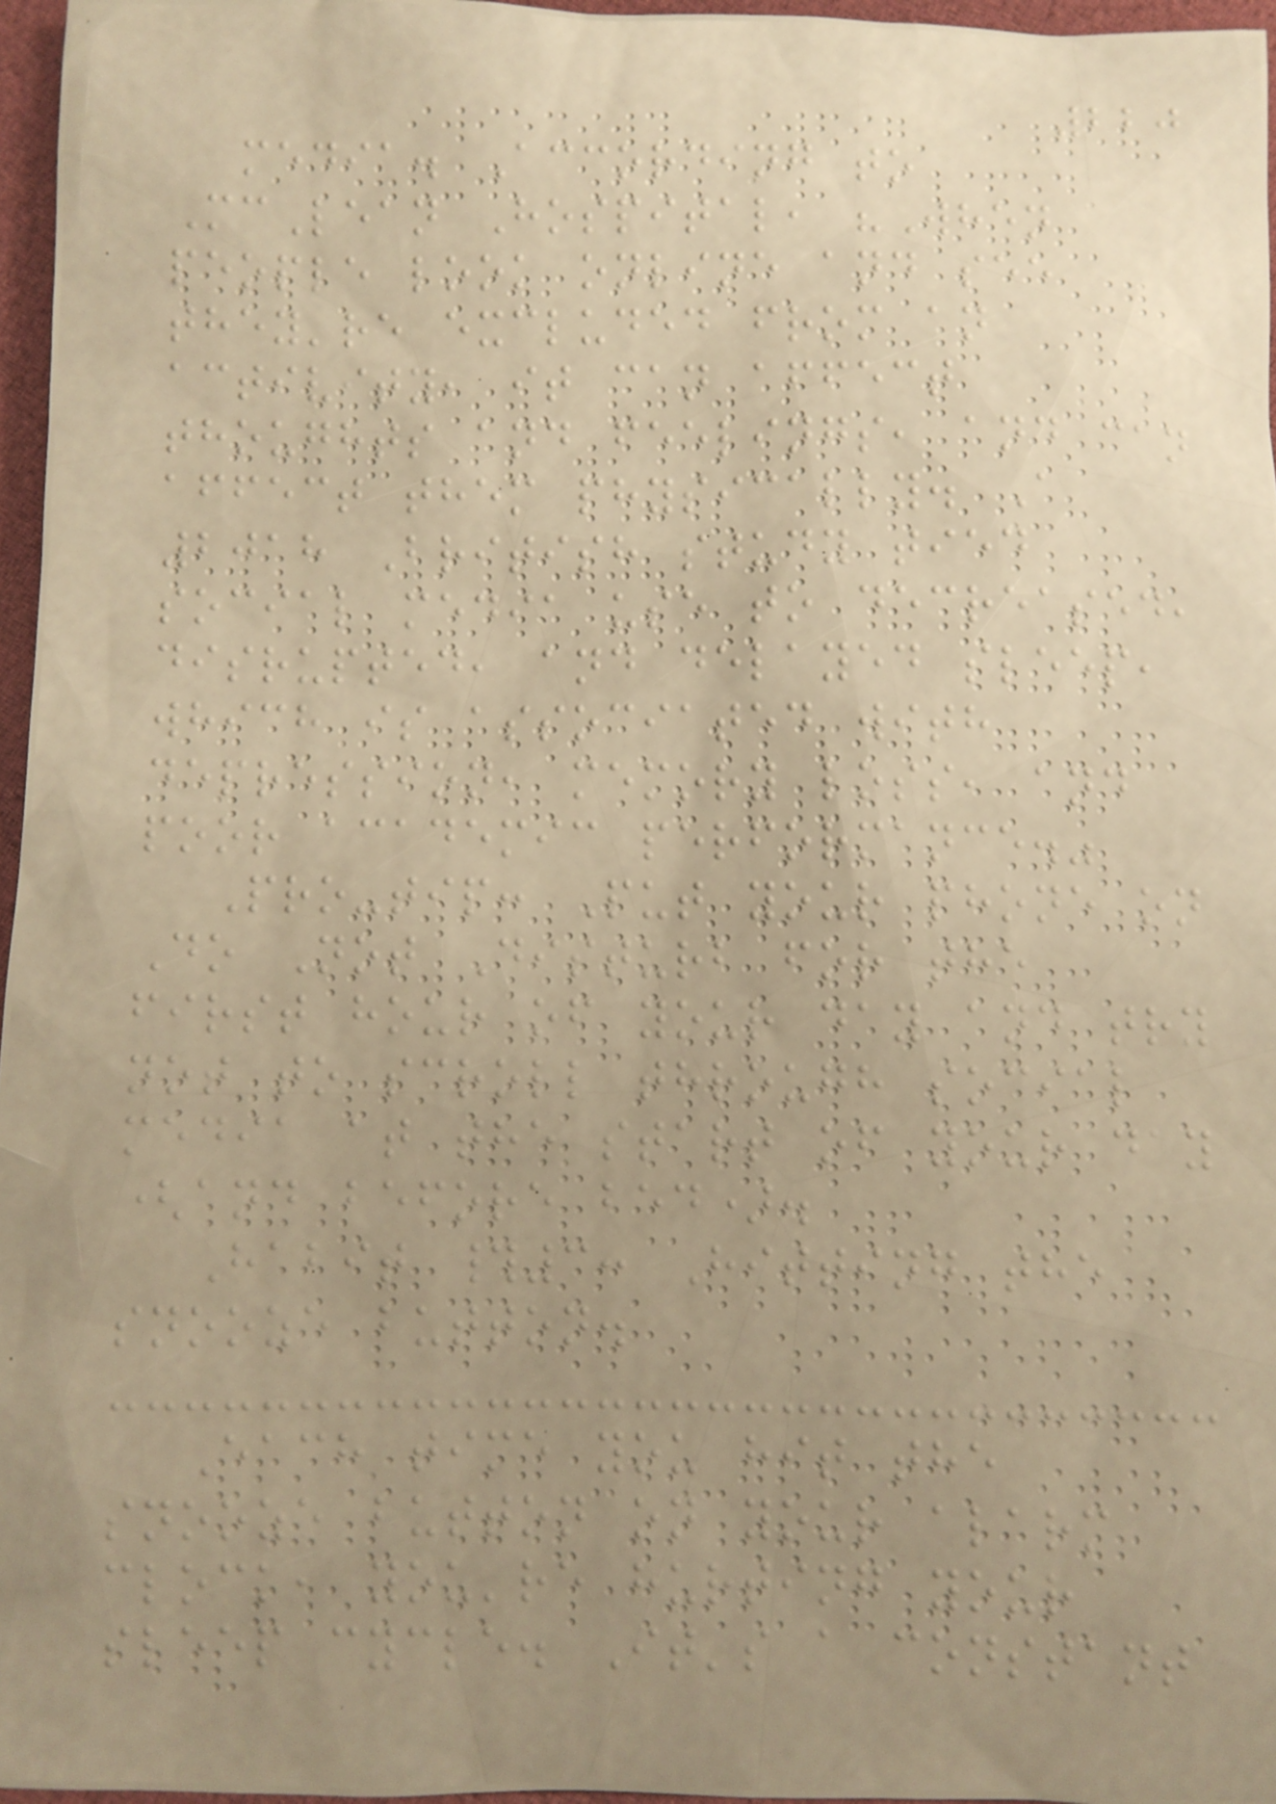220
media. According to
McLean Hospital, "When
people look online and see
they're excluded from an
activity, it can affect
thoughts and feelings, and can
affect them physically. A
2018 British study tied
social media use to decreased,
disrupted, and delayed sleep,
which is associated with
depression, memory loss, and
poor academic performance."
Pro-tip: Put your phone on
Do Not Disturb for the
first hour of your day and try
not to scroll through social
media at the start of your day
(and before bed).
Habit #3: Hitting the
snooze button.
Each time you hit the
snooze button on your alarm
clock, you're hurting your
sleep cycle. It's a constant
